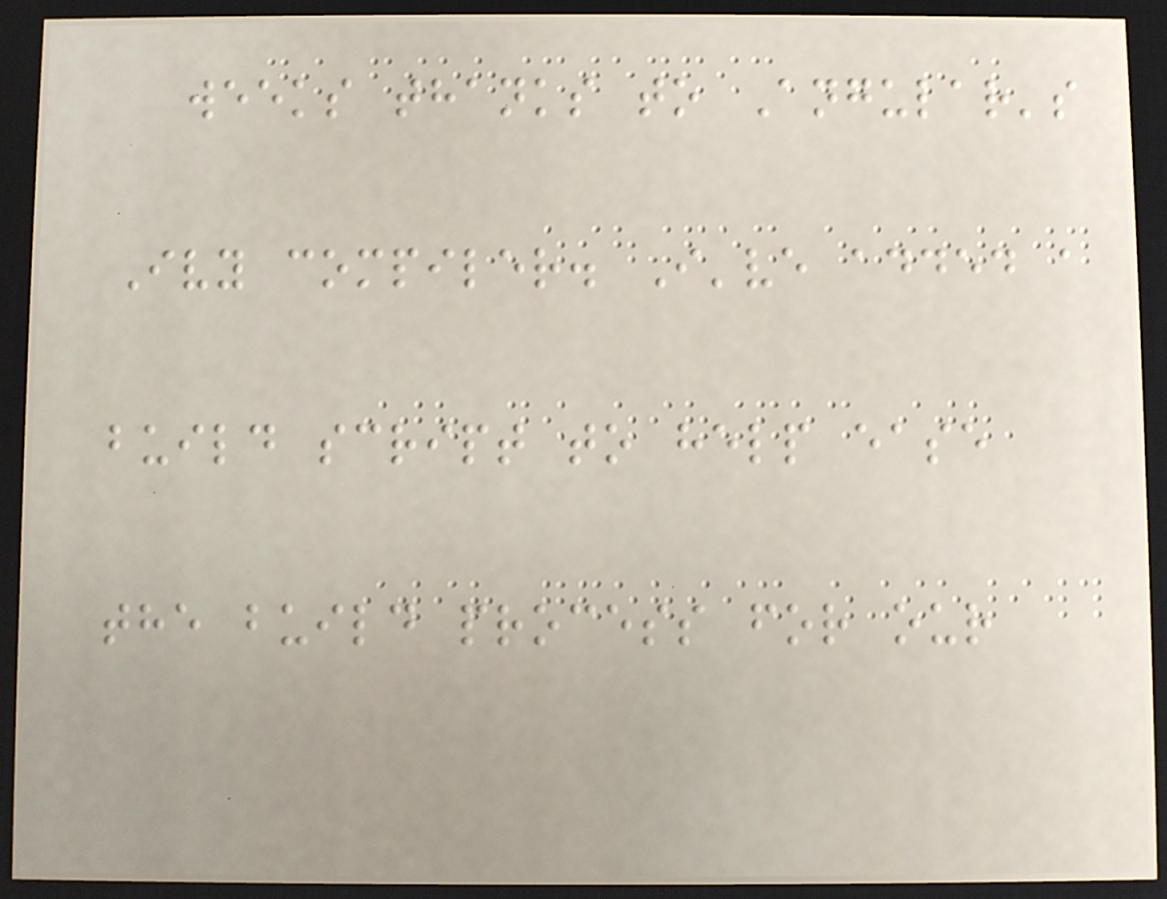weeks thanks to Angular's
Ivy compiler. I've added a
build script to help ease
the build process for our
